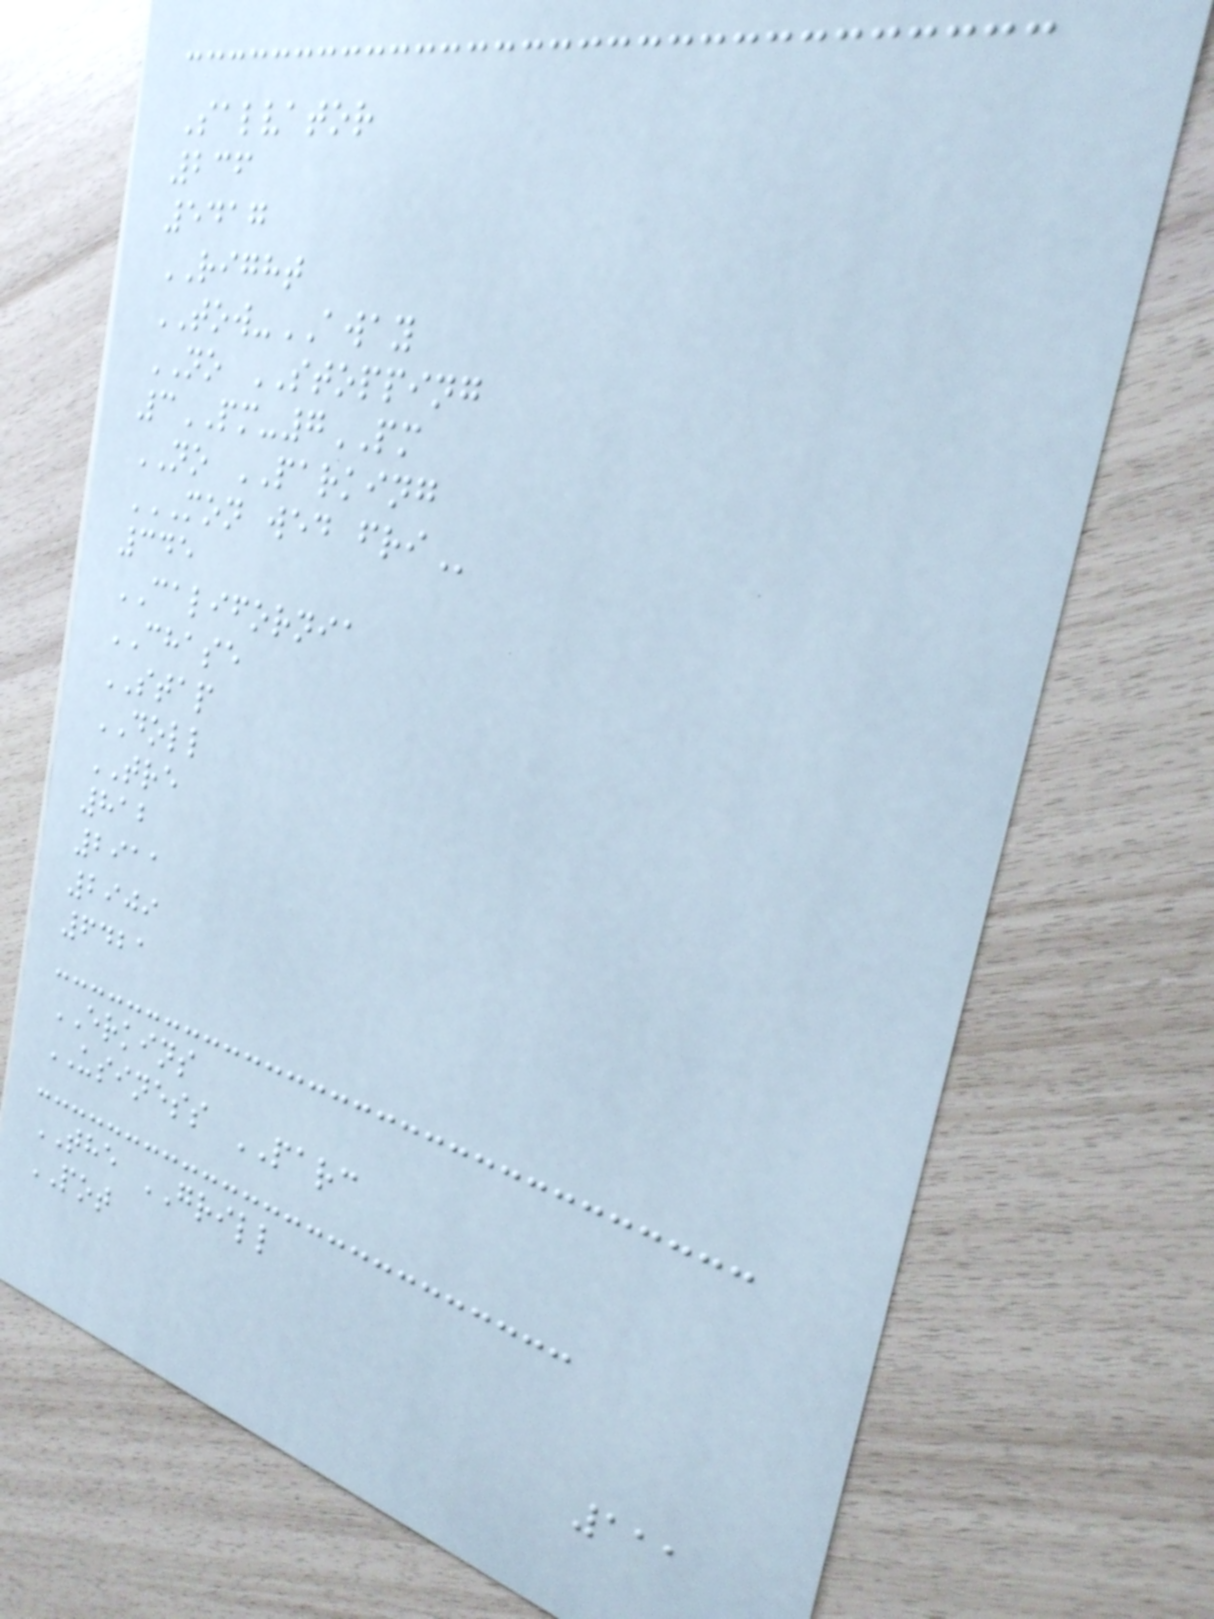Salvator
236
5417
RIGHT
TOW-AWAY
NO STOPPING
3PM-7PM
NO PARKING
MON WED FRI
345
CALIFORNIA
CHASE
STAP
DOLL
TRE
812
2911
2909
6421
ERKINS
USINESS PARC
THE GRILL
POT
111
